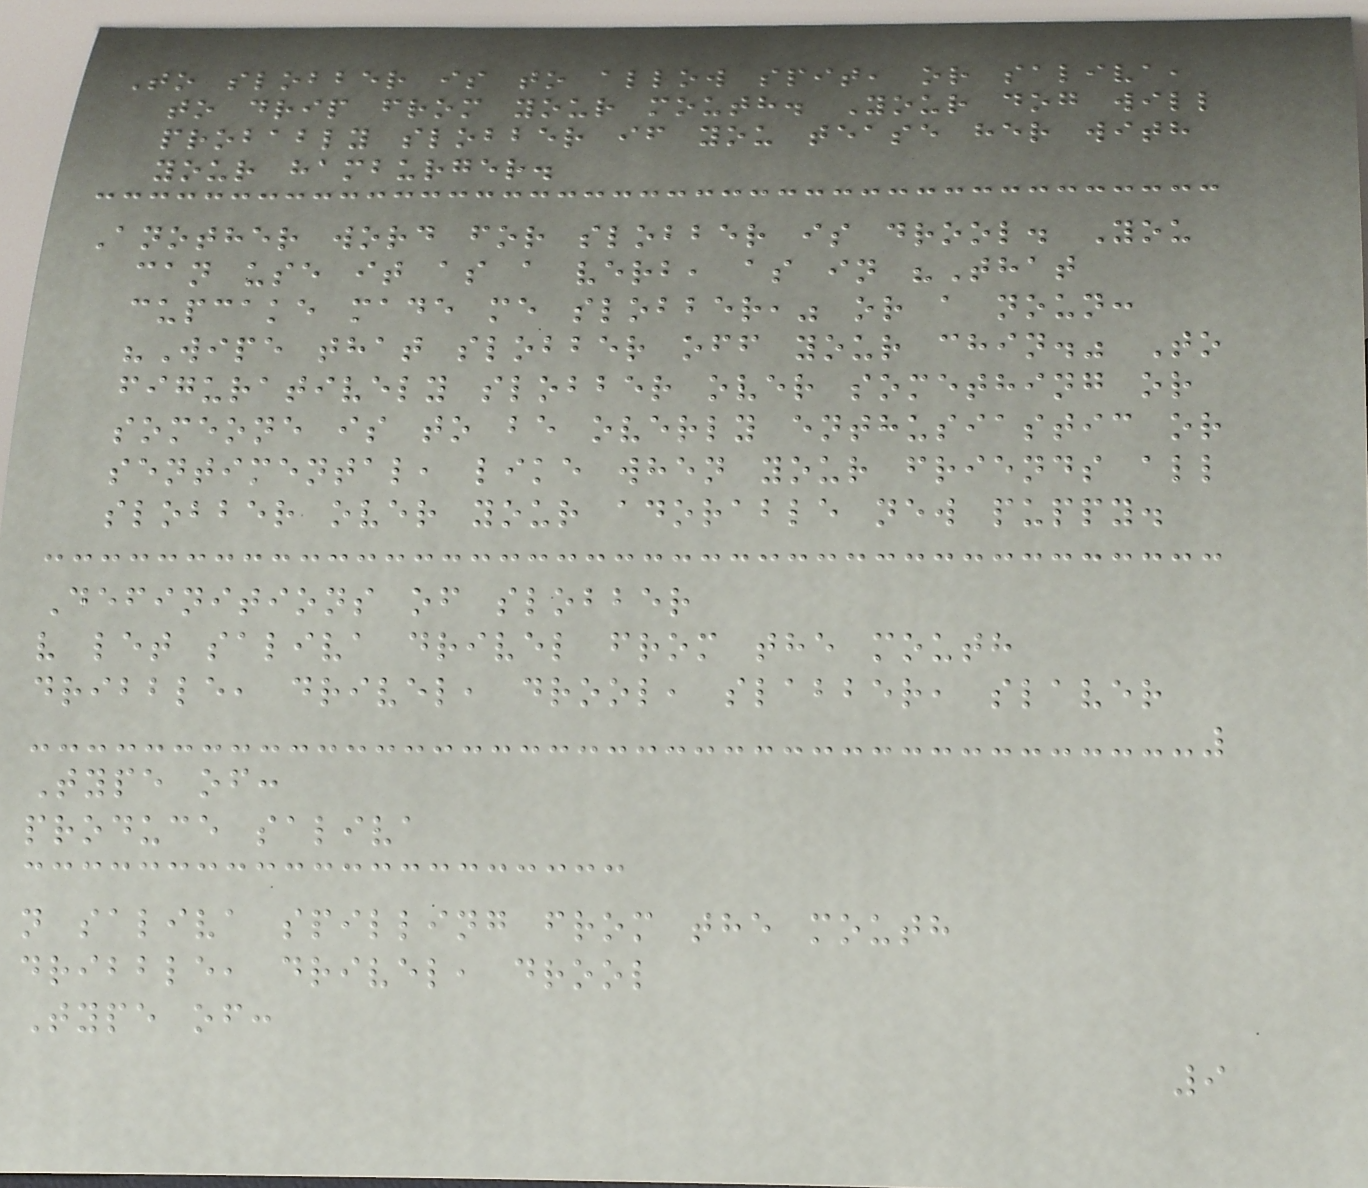To slobber is to allow spit, or saliva,
to drip from your mouth. Your dog will
probably slobber if you tease her with
your hamburger.
Another word for slobber is drool. You
can use it as a verb, as in "That
cupcake made me slobber," or a noun:
"Wipe that slobber off your chin." To
figuratively slobber over something or
someone is to be overly enthusiastic or
sentimental, like when your friends all
slobber over your adorable new puppy.
Definitions of slobber
v let saliva drivel from the mouth
dribble, drivel, drool, slabber, slaver
Type of:
produce saliva
n saliva spilling from the mouth
dribble, drivel, drool
Type of:
9
